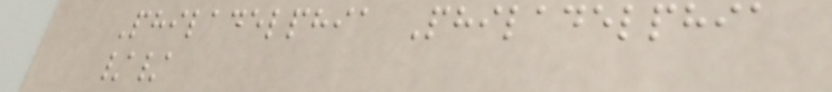Philadelphia Philadelphia
//
